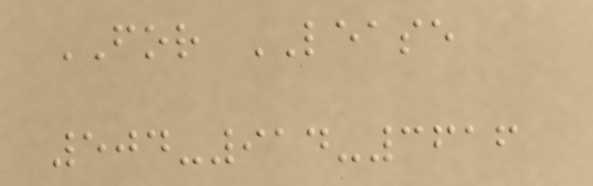FOR LEASE
504-914-3616
